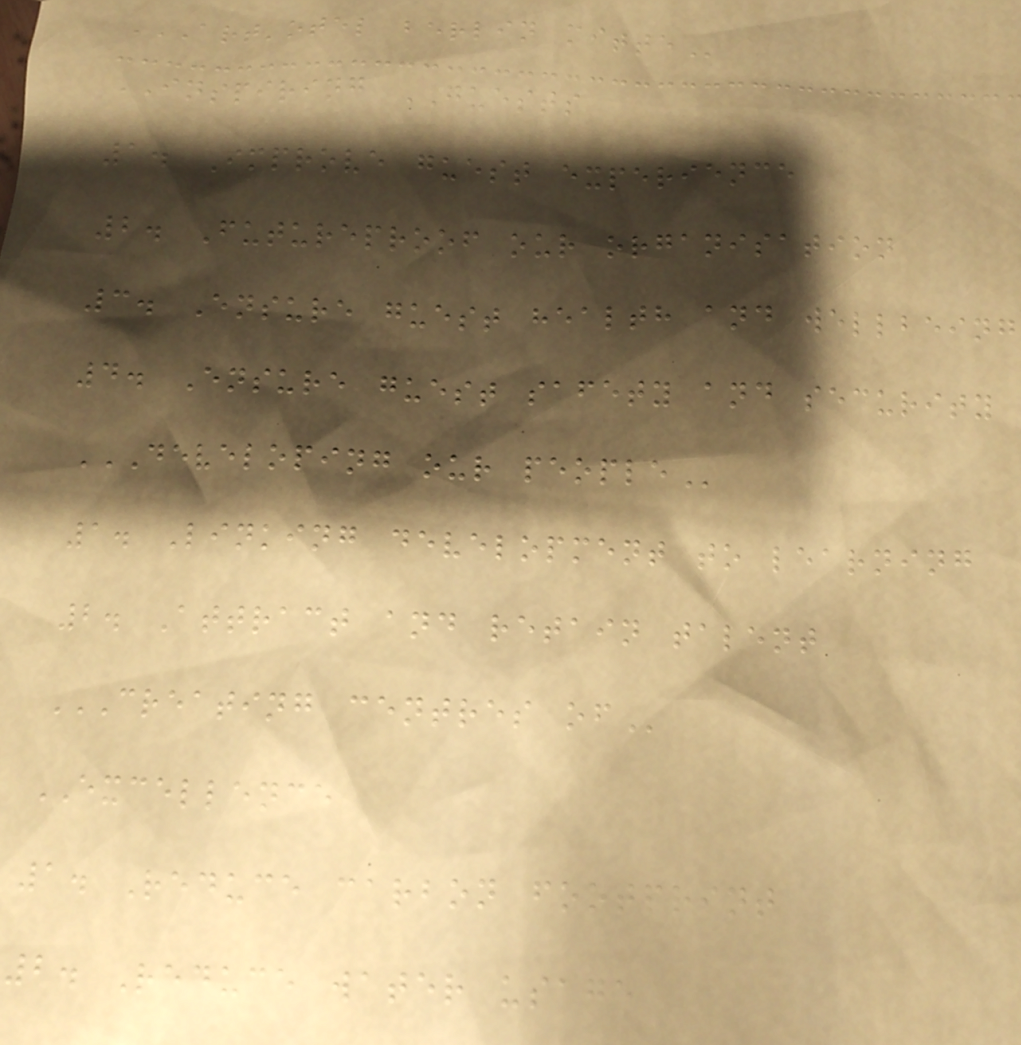ART'OTEL BERLIN MITTE
INSPIRING GUESTS
1. Improve guest experience
2. Futureproof our organisation
3. Ensure guest health and wellbeing
4. Ensure guest safety and security
DEVELOPING OUR PEOPLE
1. Linking development to learning
2. Attract and retain talent
CREATING CENTRES OF
EXCELLENCE
1. Reduce carbon footprint
2. Reduce water usage
